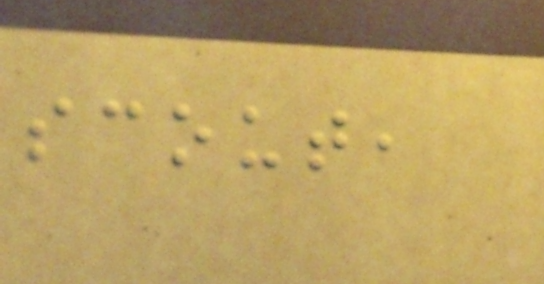scout,
